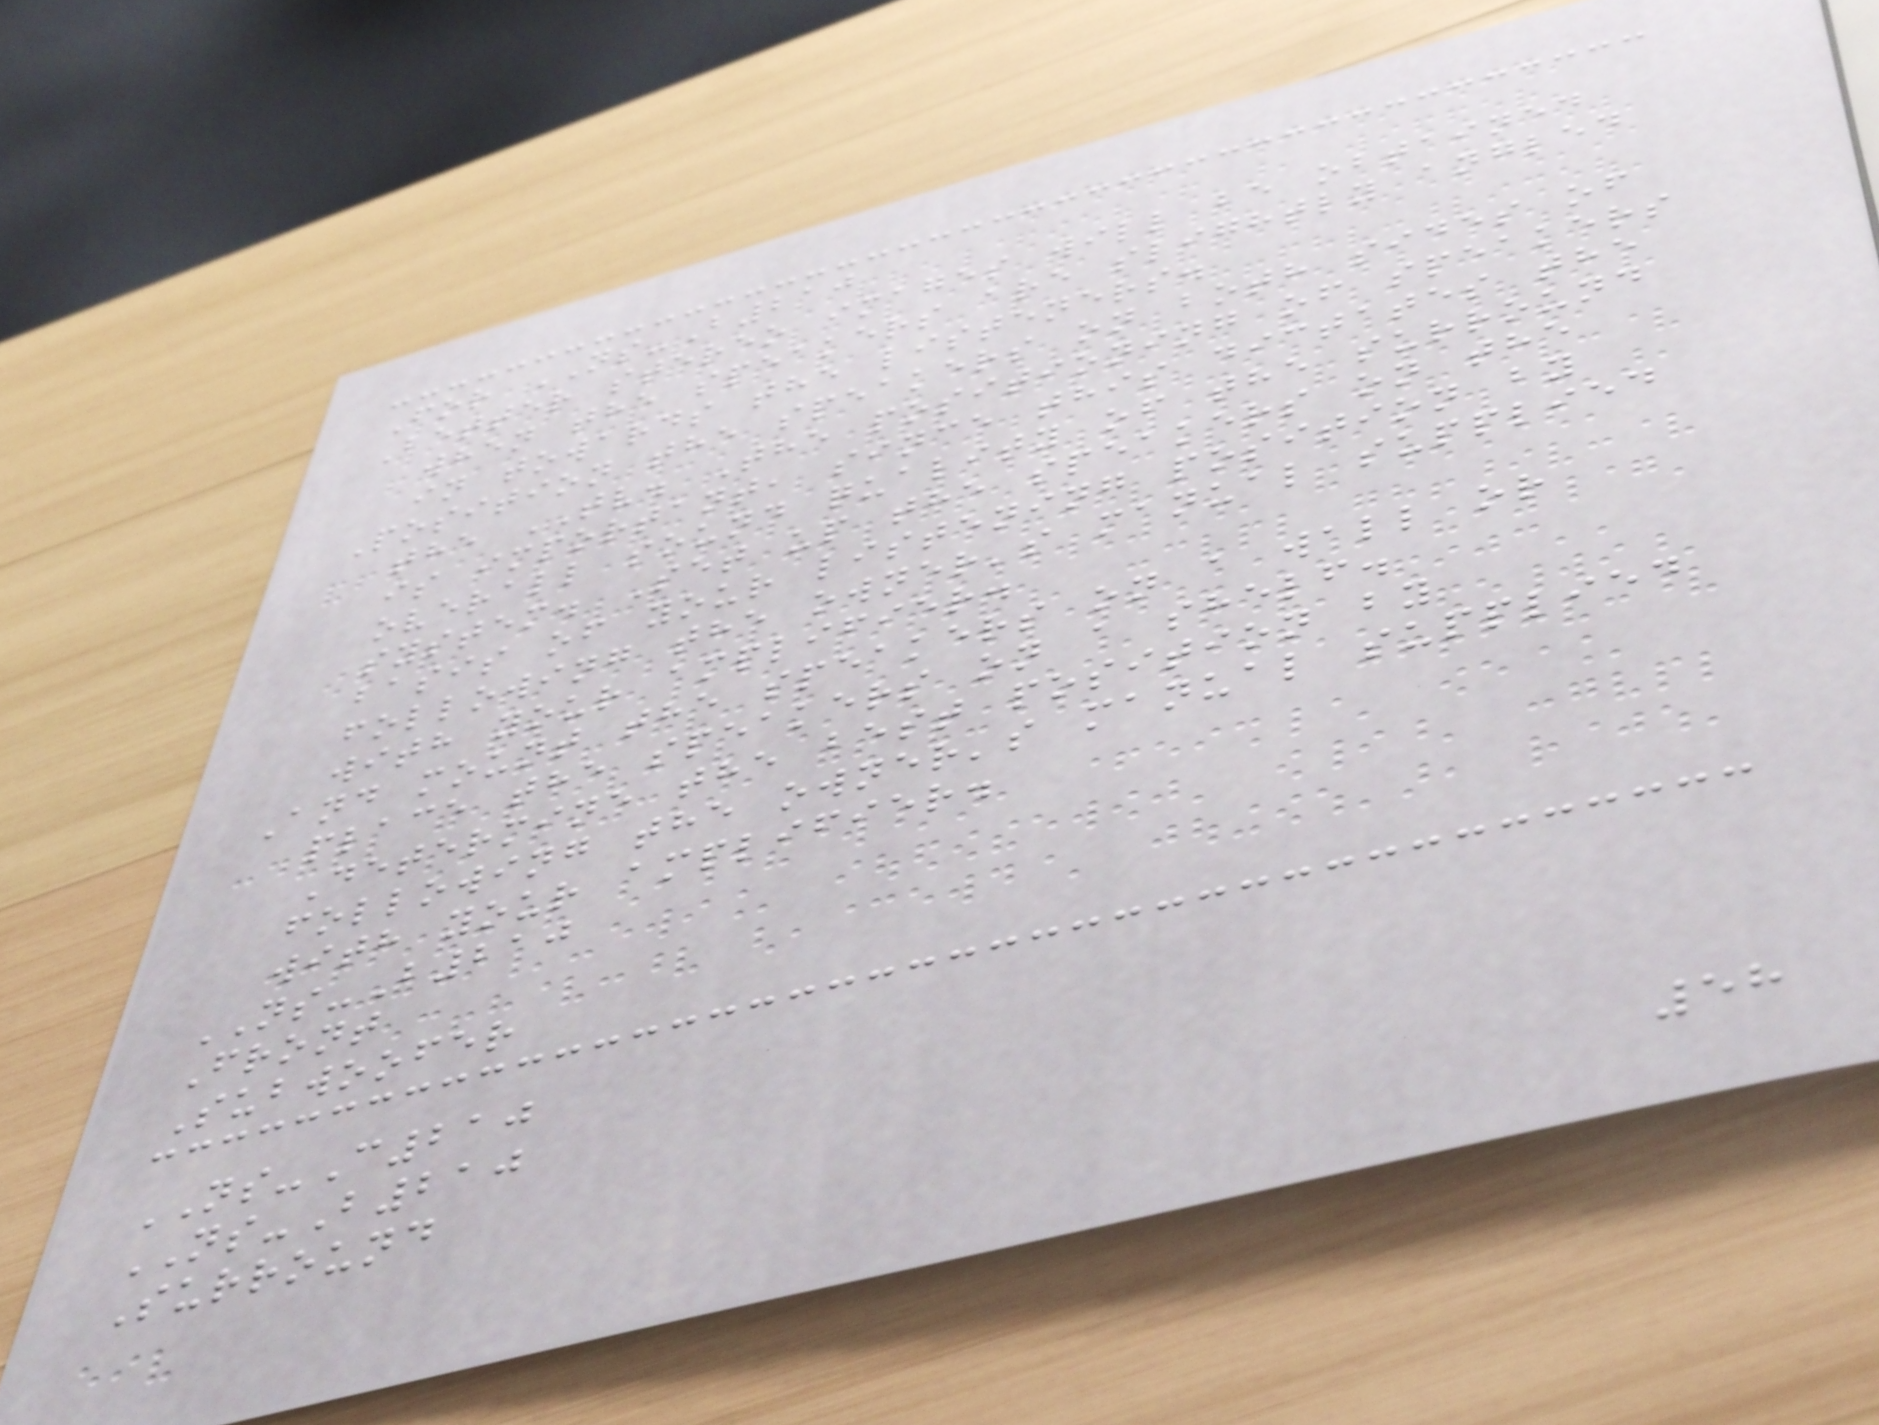For NS-B210
Better stereo images will be obtained
when the speakers are slightly angled
in towards the listeners.
Position the speakers on both sides of
the TV. The positioning of speakers
is important, since this dictates the
overall sound quality of the surround
system. Set up the speakers on the
basis of your listening position by
following the owner's manual supplied
with your amplifier.
And mount the speakers on a wall or
place the speakers on a shelf.
Determine the best position by
following the owner's manual supplied
with your amplifier.
NS-B210
Front
Subwoofer
NS-C210
NS-B210
Surround
58
